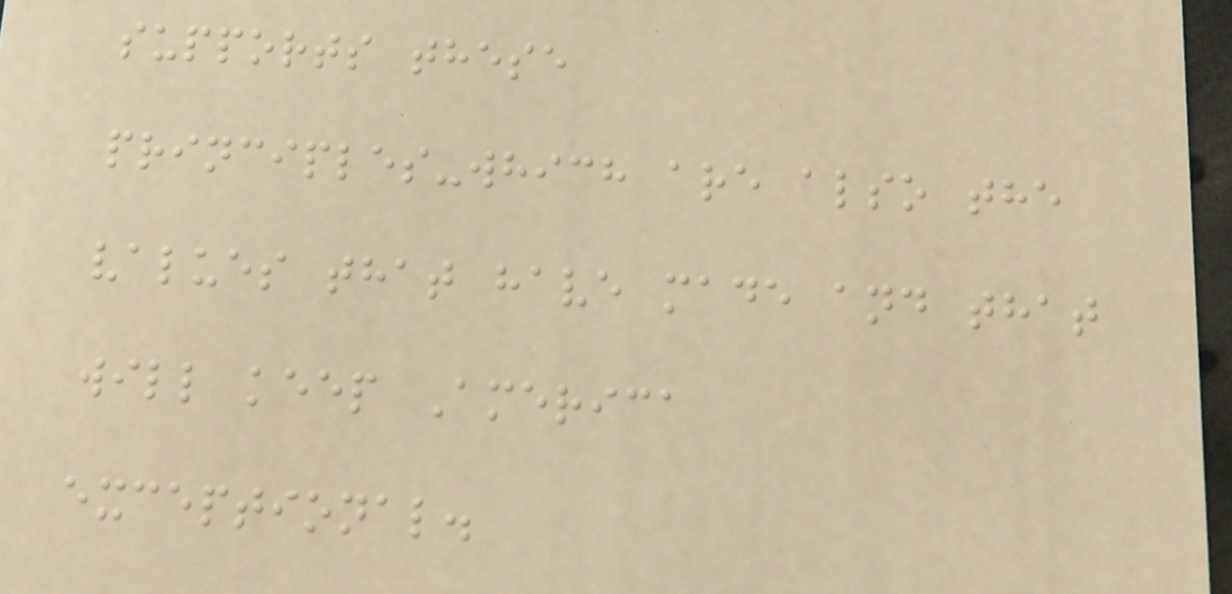supports these
principles-which are also the
values that have made and that
will keep America
exceptional.
